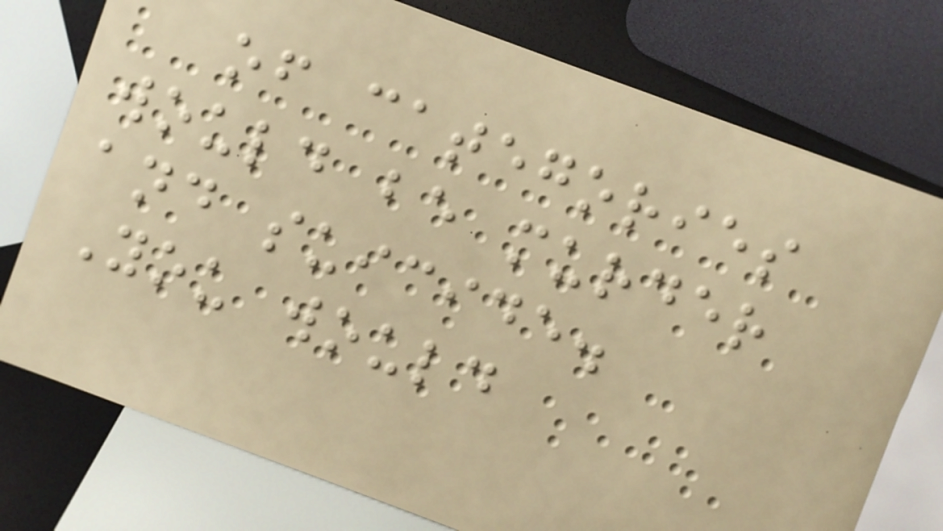of categories
would be murder
and suicide.
You would
